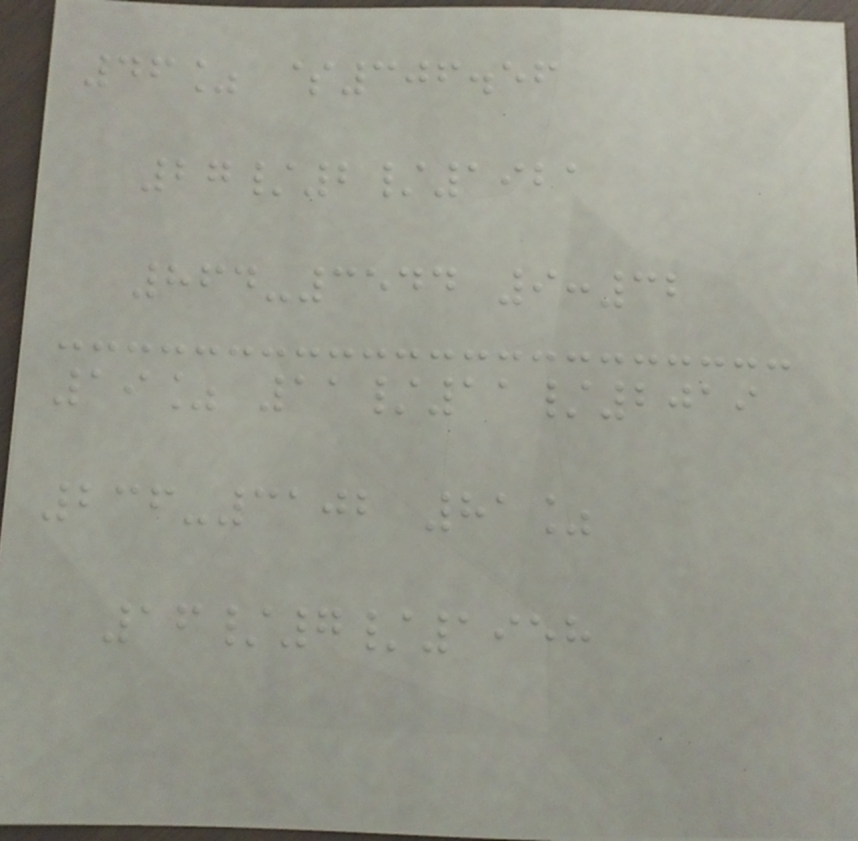46% $306.56
27/2/1921
864-3544 9:32
19% 11/11/2019
236-3102 81%
16/7/1958
